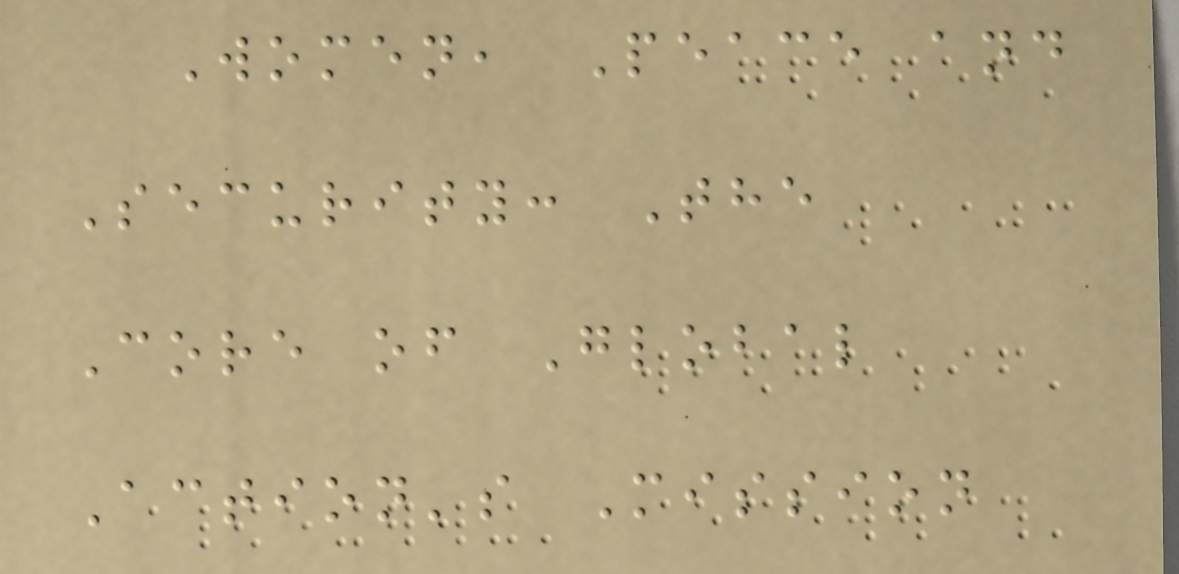Women, Peace and
Security: The
Core of Global
Action's Mission
